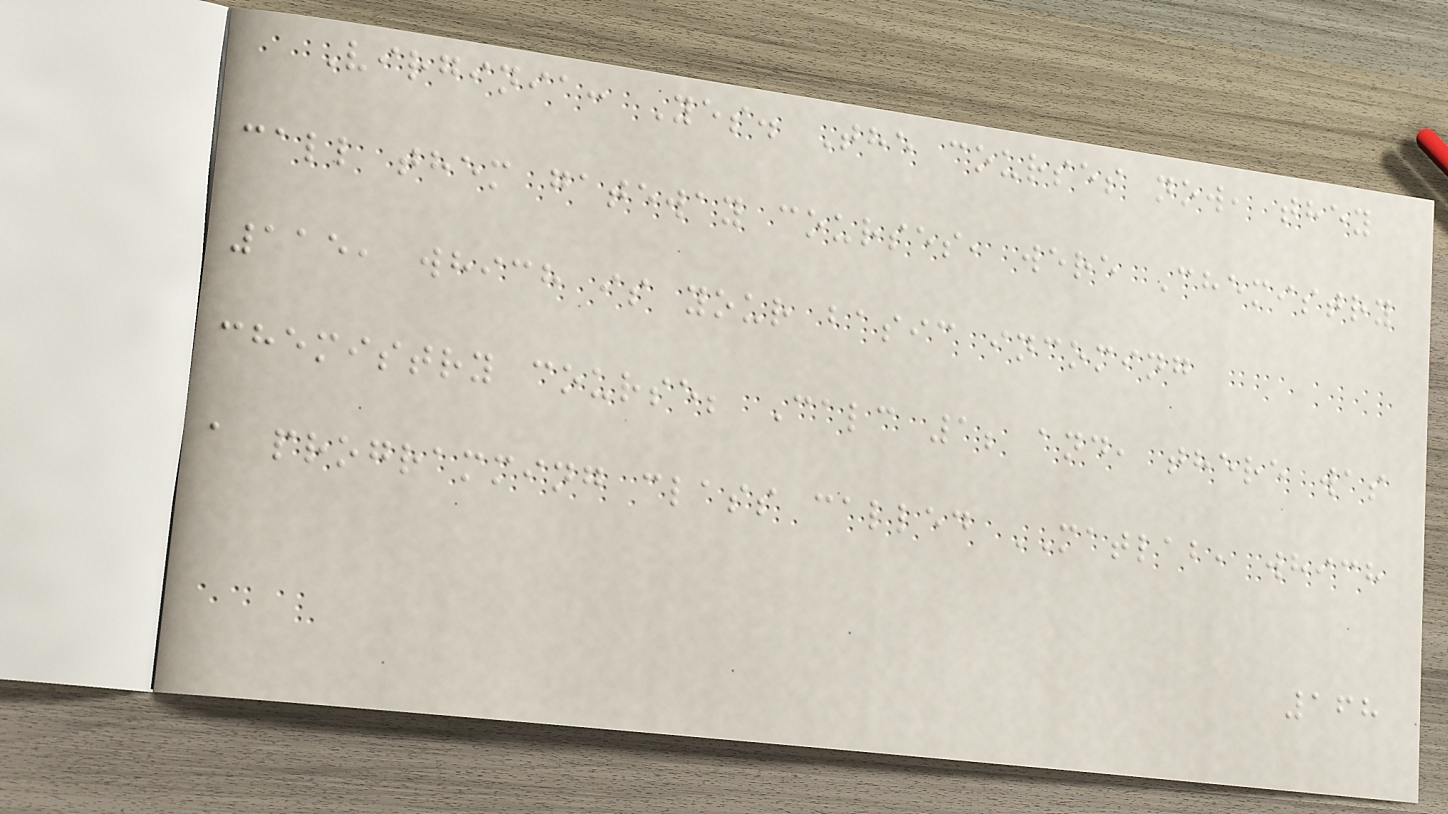Virginia: Yes. The courses now, they
call them gateway courses, were Chemistry
115, which is your basic incoming
chemistry course; Calc 1; and, there was
a programming class called MATLAB, which
168
